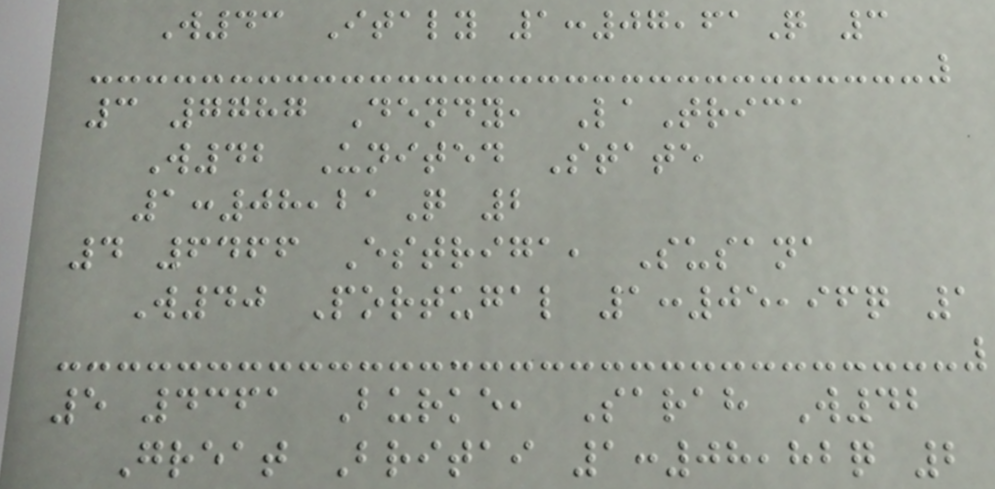W43 Italy 1:07,61Q 3
3 7787 Dendy, LaTrica
W42 United State
1:08,21Q 2
4 6466 Estriga, Susana
W40 Portugal 1:05,96q 1
5 4361 Burke, Sarah W42
Great Britai 1:08,82q 2
